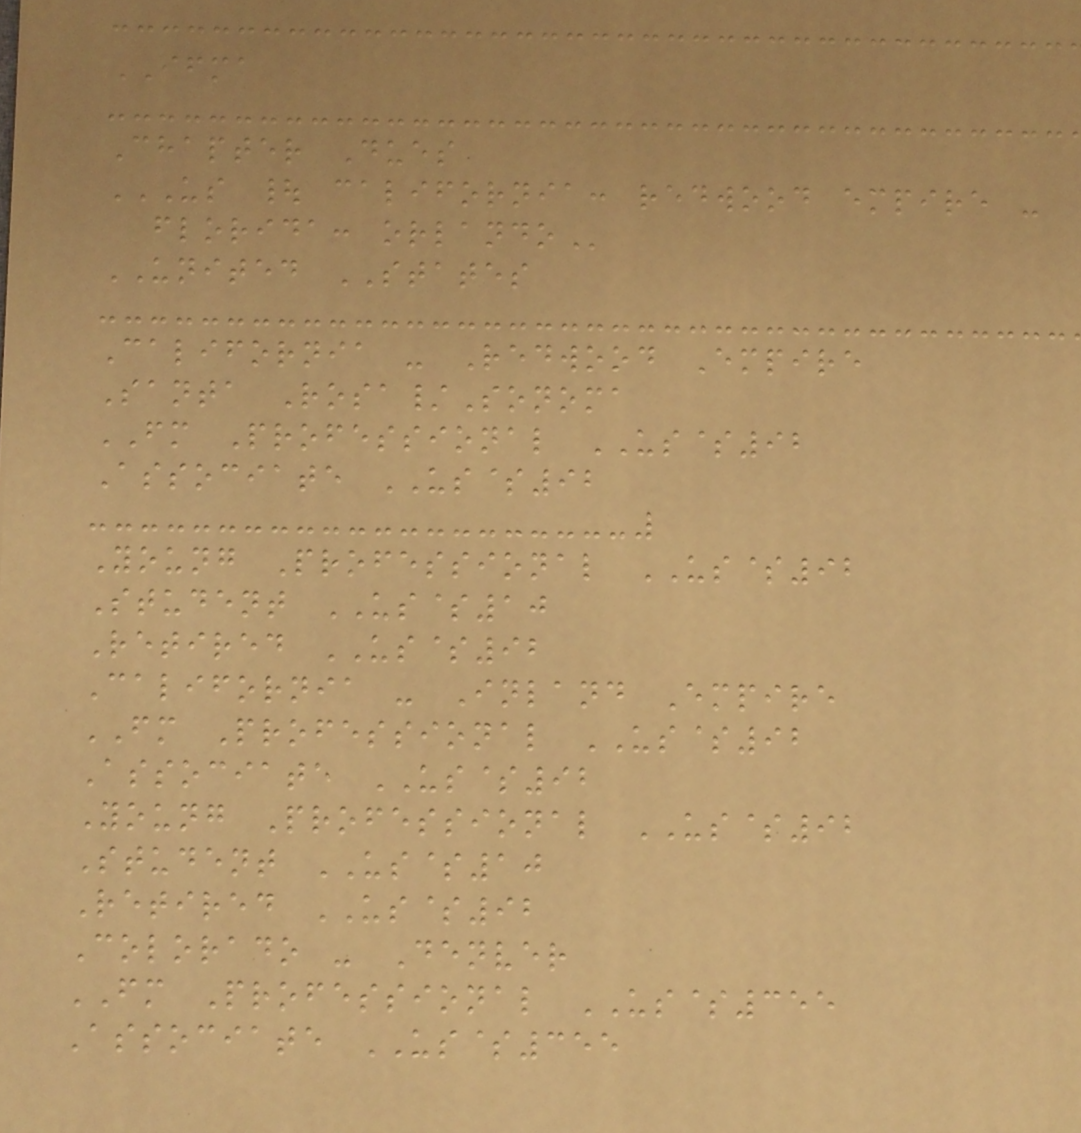IFMA
Chapter Dues
US | CALIFORNIA: REDWOOD EMPIRE -
FLORIDA: ORLANDO
UNITED STATES
California - Redwood Empire
Santa Rosa/Sonoma
FM Professional US$92
Associate US$92
Young Professional US$92
Student US$10
Retired US$92
California - Inland Empire
FM Professional US$92
Associate US$92
Young Professional US$92
Student US$10
Retired US$92
Colorado - Denver
FM Professional US$355
Associate US$355
